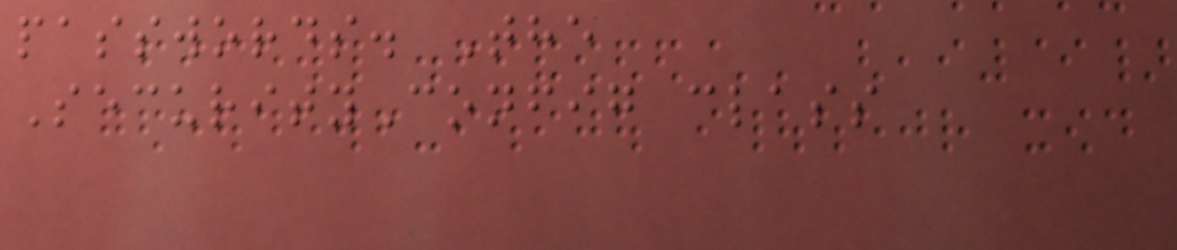passwords. The
SecurityConfig class
